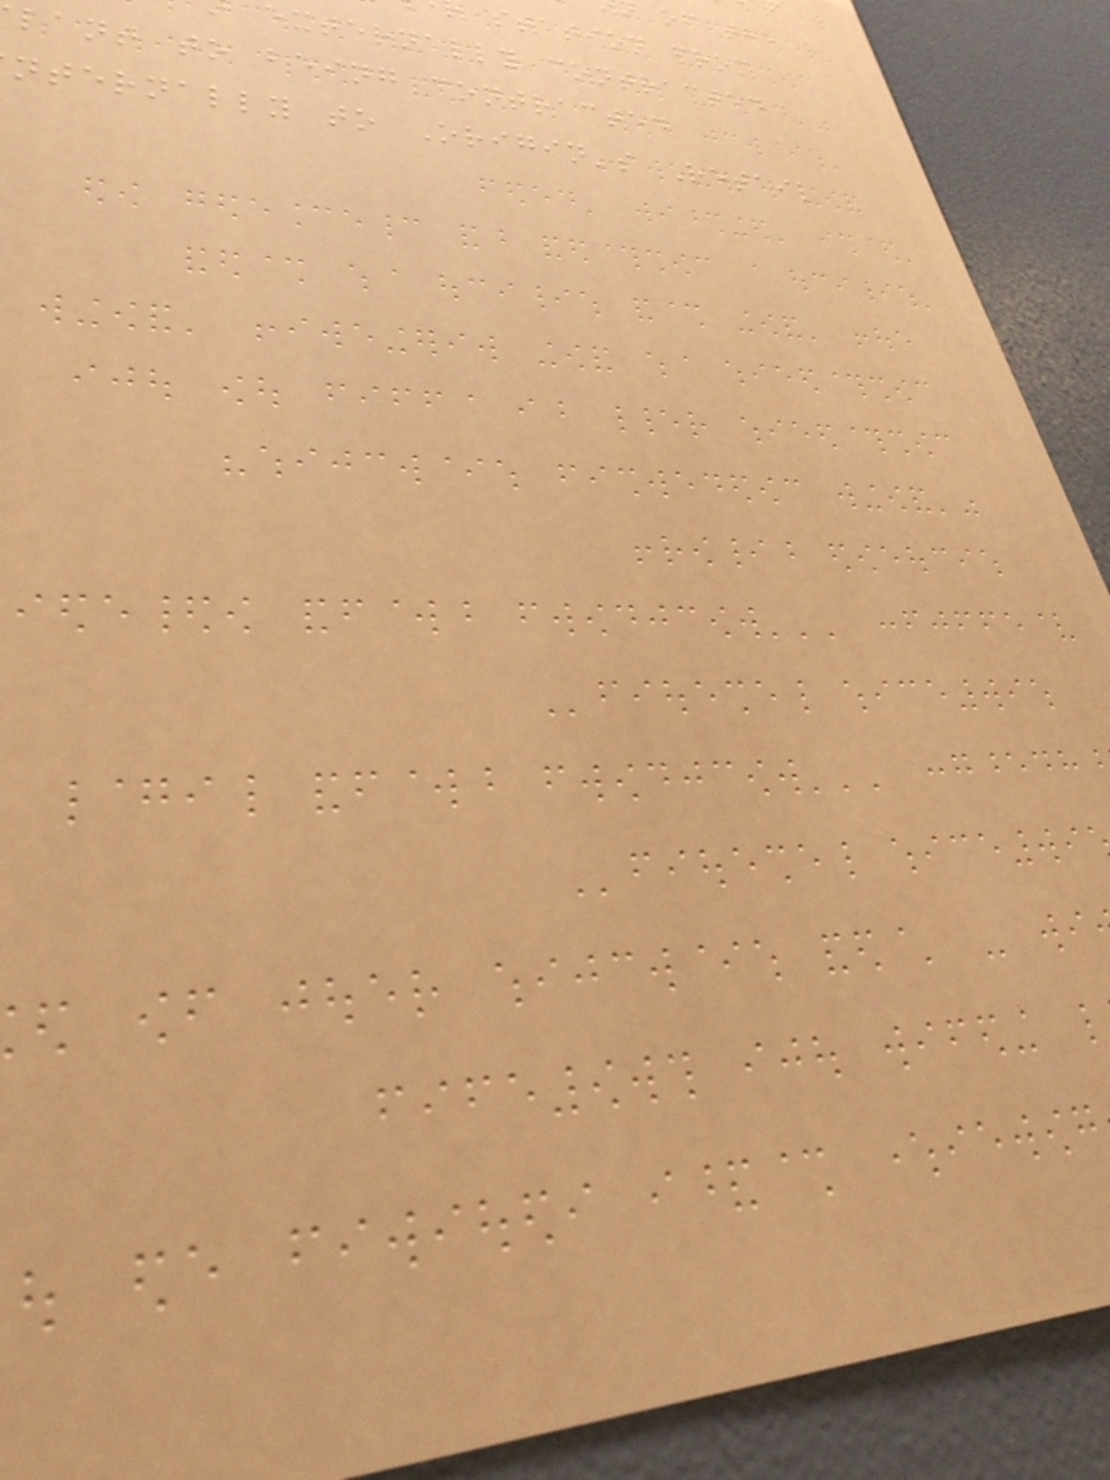station from
externally contracted
lant to being contracted
nternally to Origin's Retail
